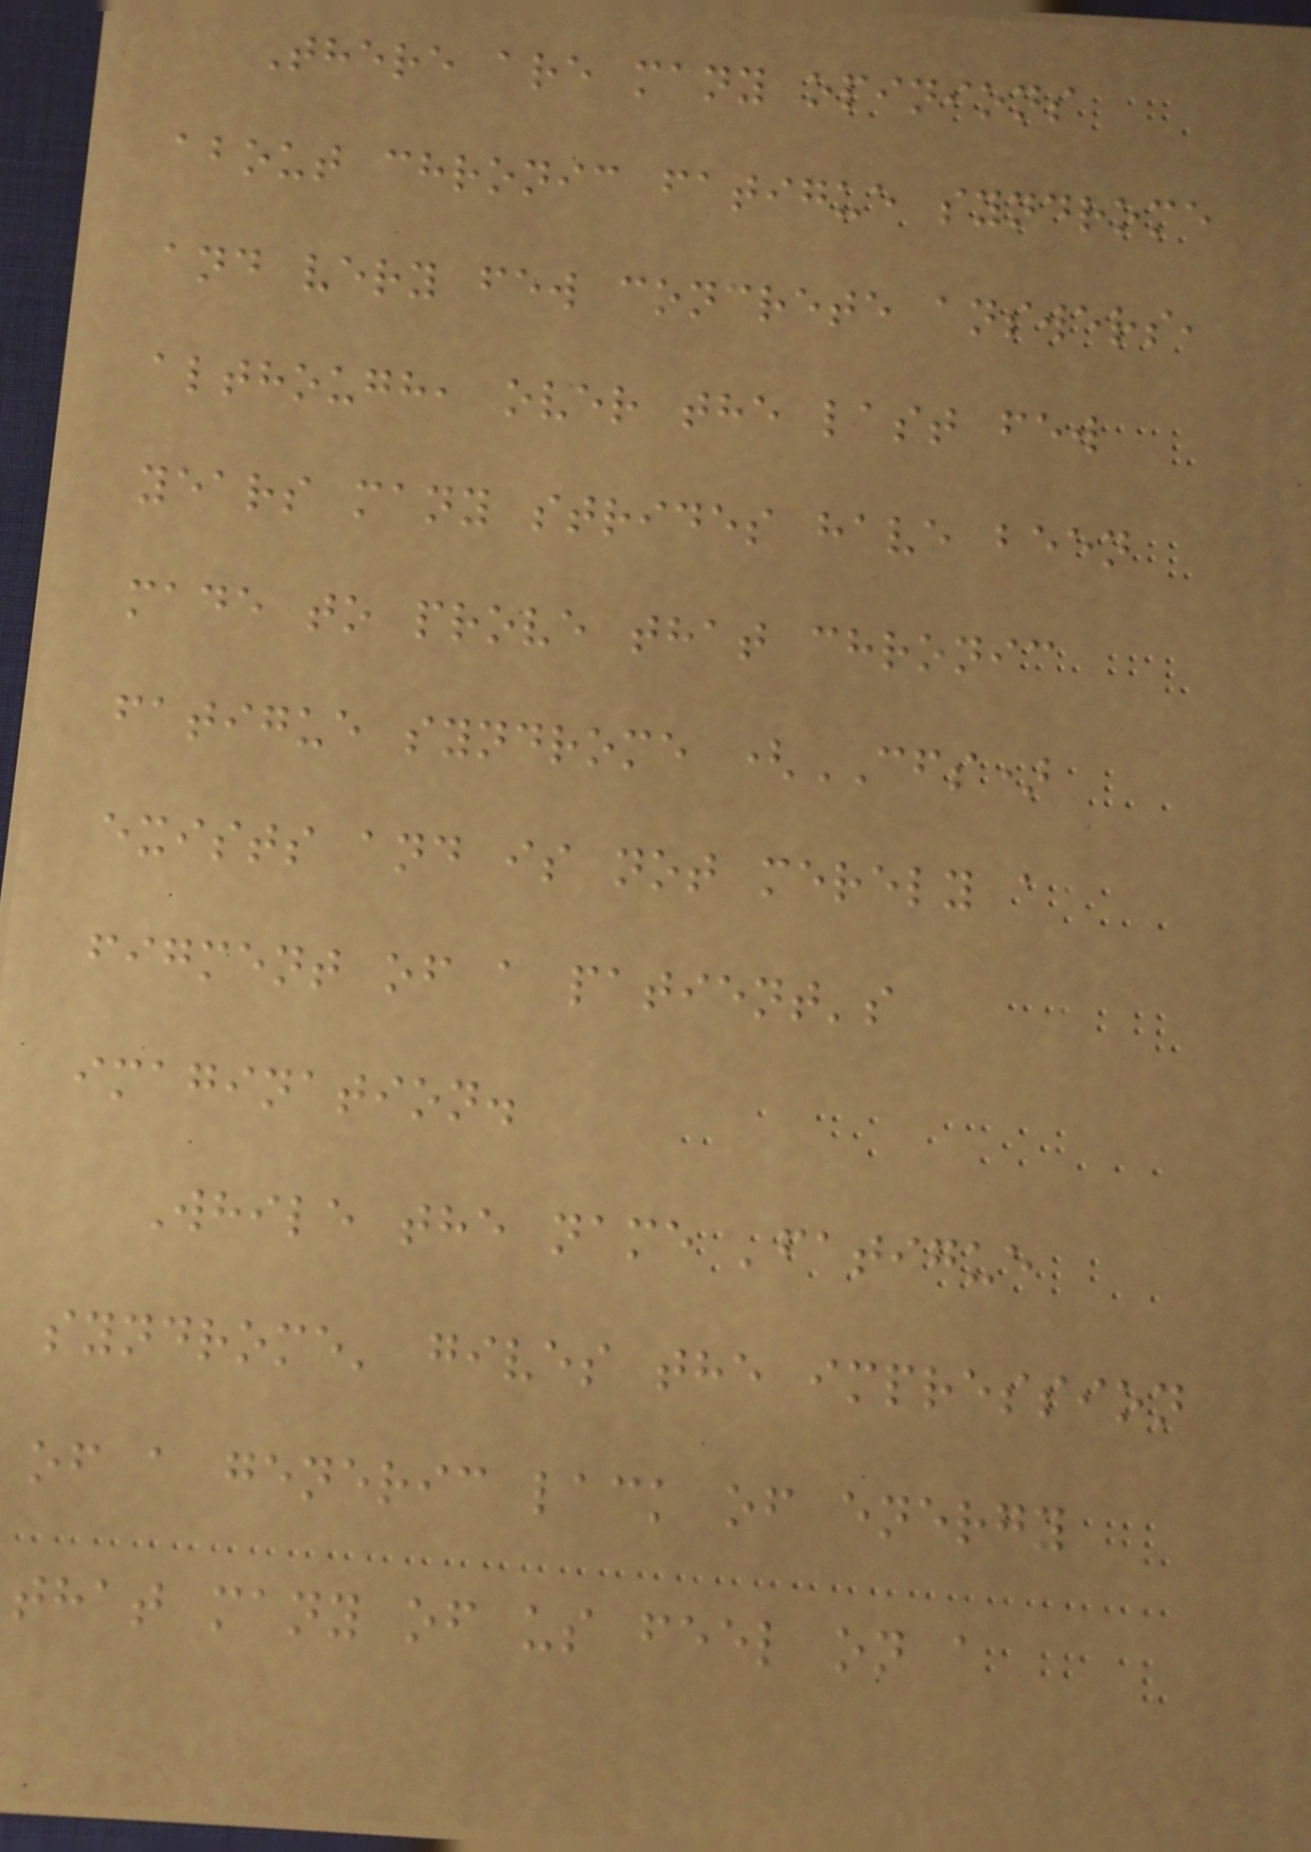There are many opinions
about chronic fatigue syndrome
and very few concrete answers,
although, over the last few
years many strides have been
made to prove that chronic
fatigue syndrome (CFS)
exists and is not merely a
figment of a patient's
imagination.
While the name 'fatigue
syndrome' gives the impression
of a generic lack of energy
that many of us feel on a
